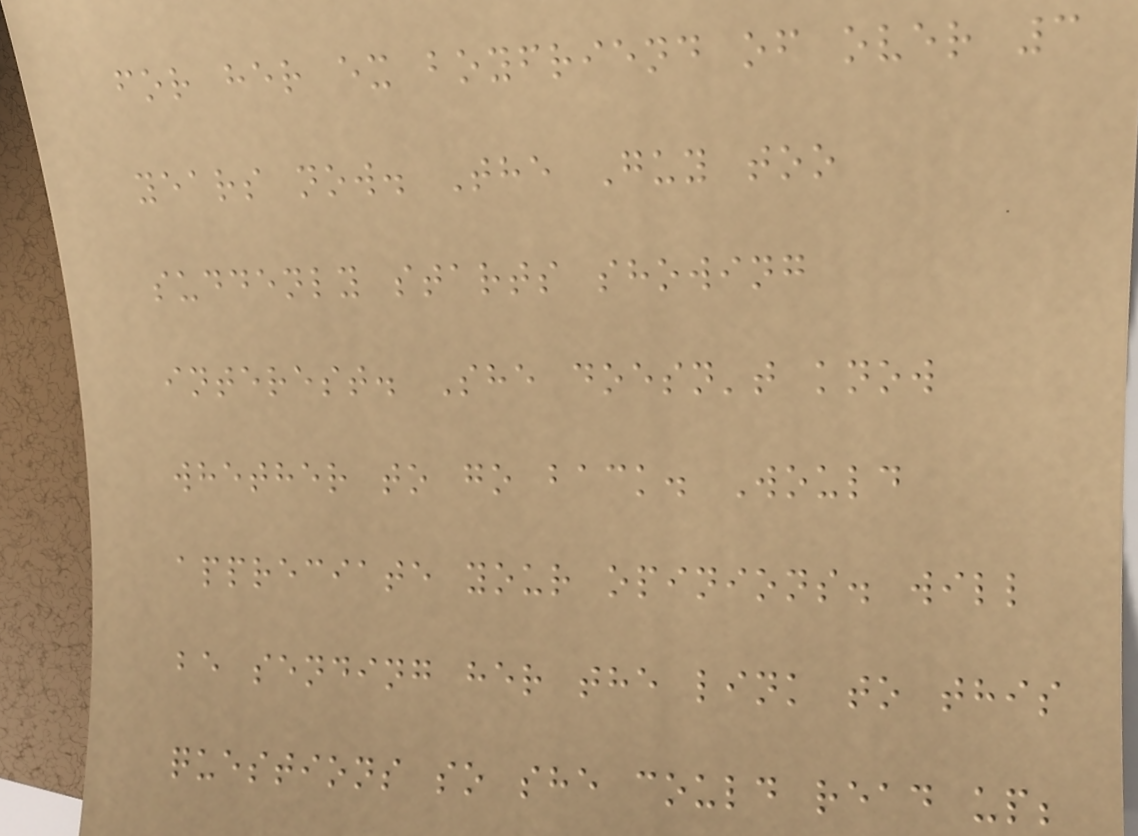for her ex boyfriend of over 3
years now. The Guy too
suddenly starts showing
interest. She doesn't know
whether to go back. Would
appreciate your opinions. will
be sending her the link to this
questions so she could read up;
